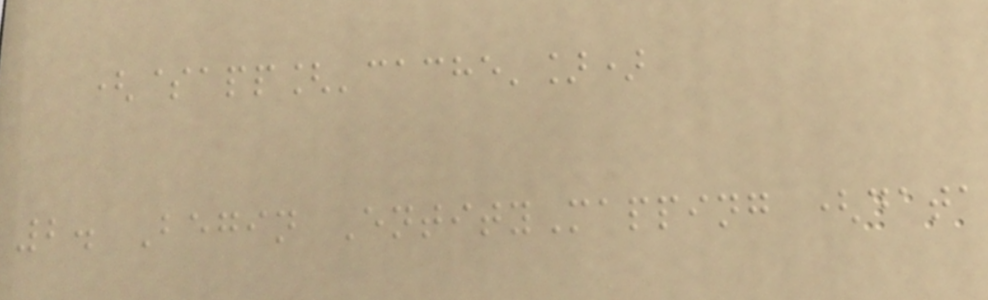($app['cache'])
2. Begin EntityMapping (data
